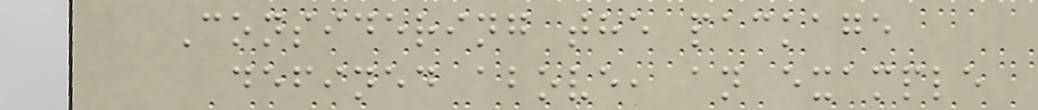Considering the package
defined above, an example
